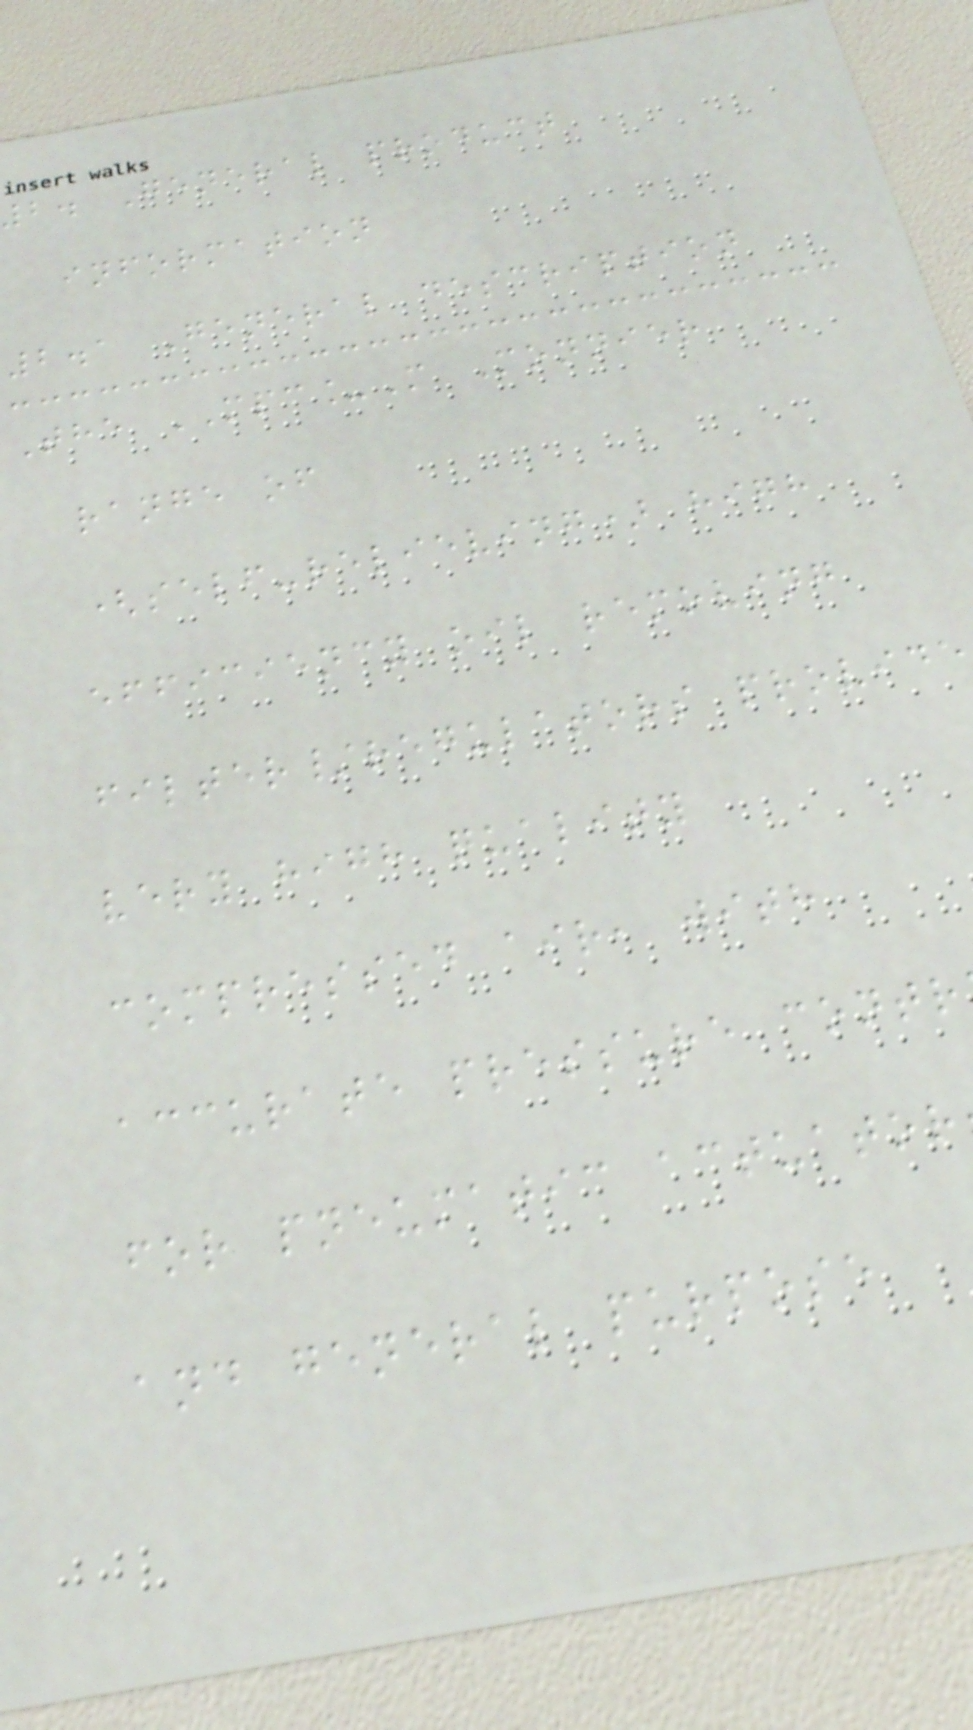2. General product
information
2.1 General description
The MPC_M Monnier
range of
(self-relieving) high
efficiency oil removing
filter/regulators provide
very high quality
compressed air, with
accurate pressure contr
for pneumatic actuator
and general purpose
